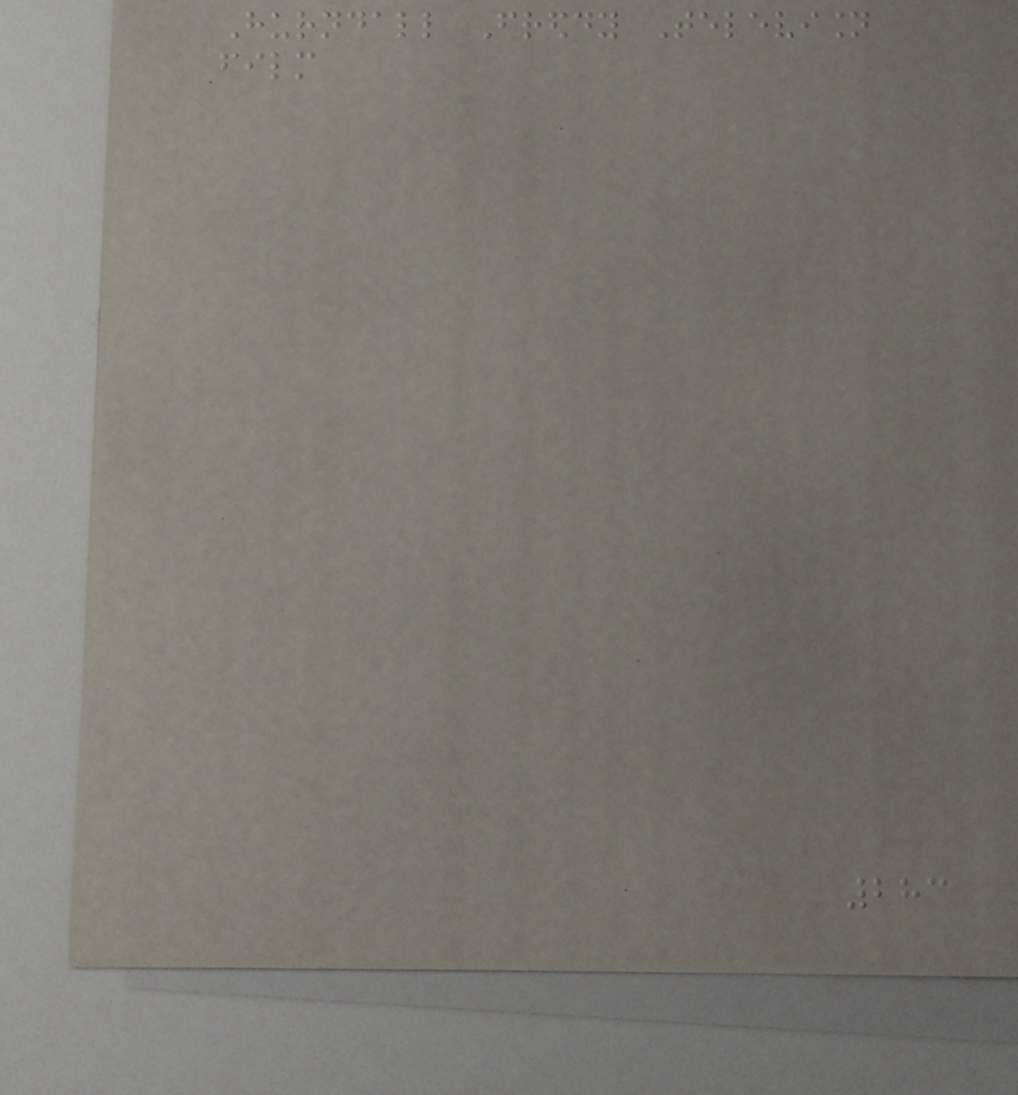Hurndall Freddy Television
film
283
